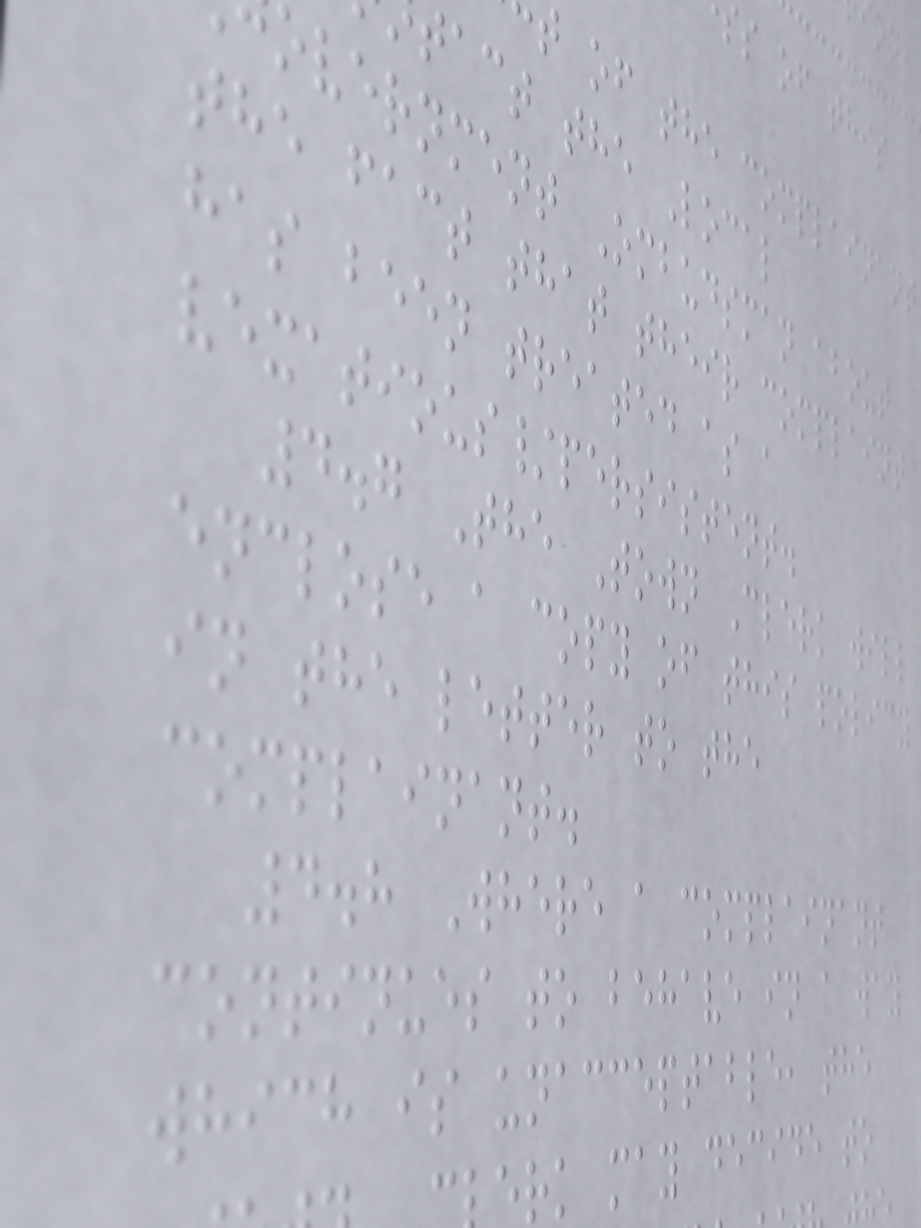s of this
t of the complainant
tact the Local
overnment Ombudsman about
the fact that their complaint
has been treated as a
vexatious/persistent.
4.7 The Town Clerk will
enclose a copy of this policy
in the letter to the
complainant.
4.8 Where a complainant
continues to behave in a way
which is unacceptable, the
erk may decide to
